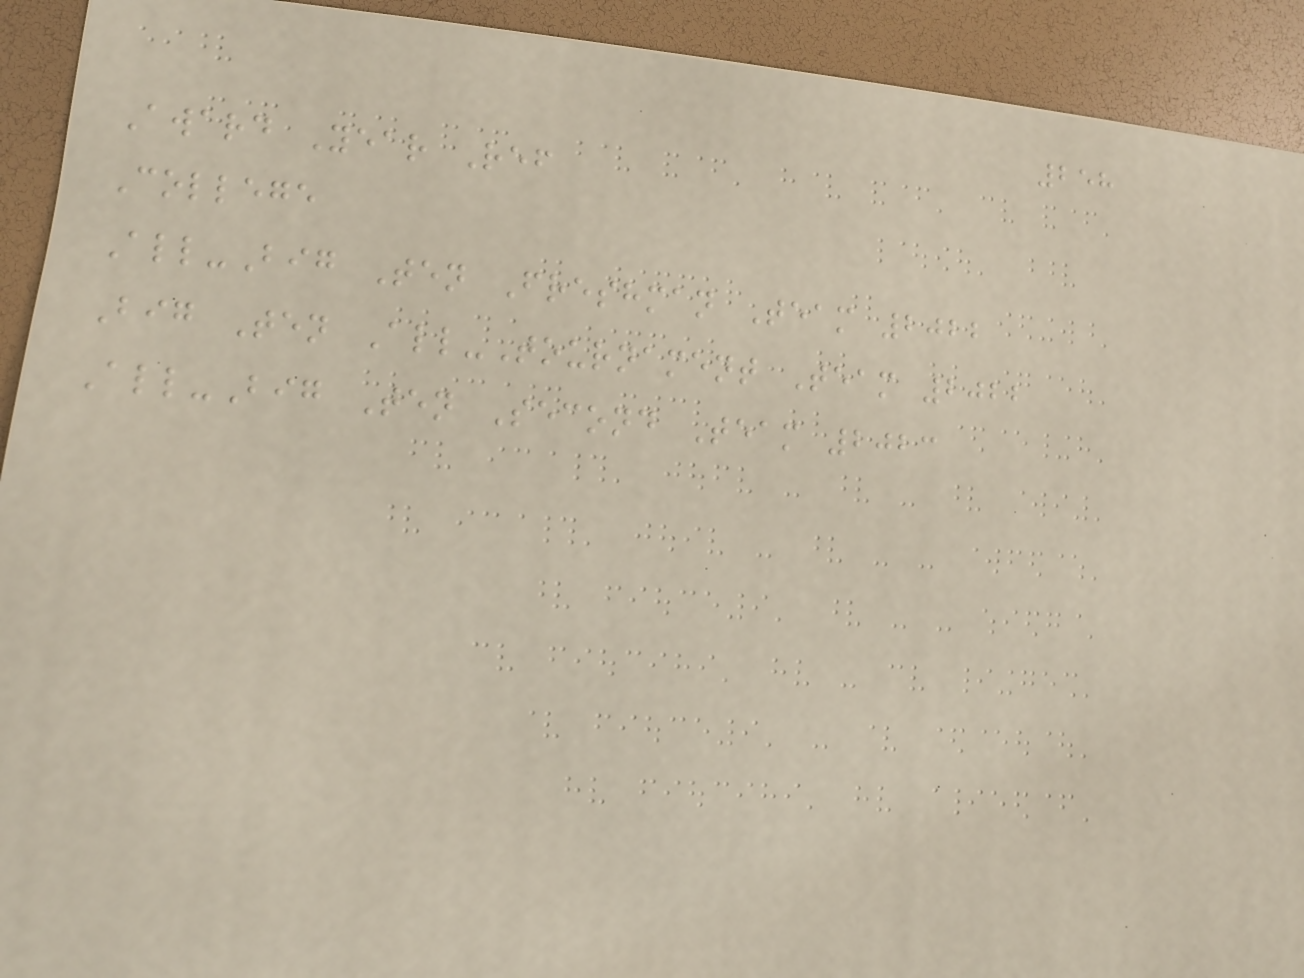258
Award Year Ref
College
All-Big Ten Freshman Team 2022
Big Ten All-Tournament Team 2022
All-Big Ten Second Team 2023
